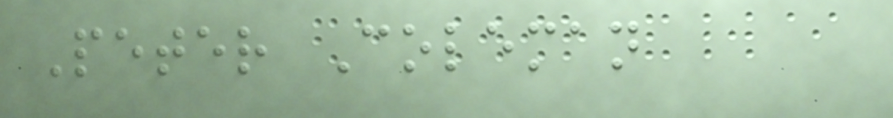Peter Coleman
